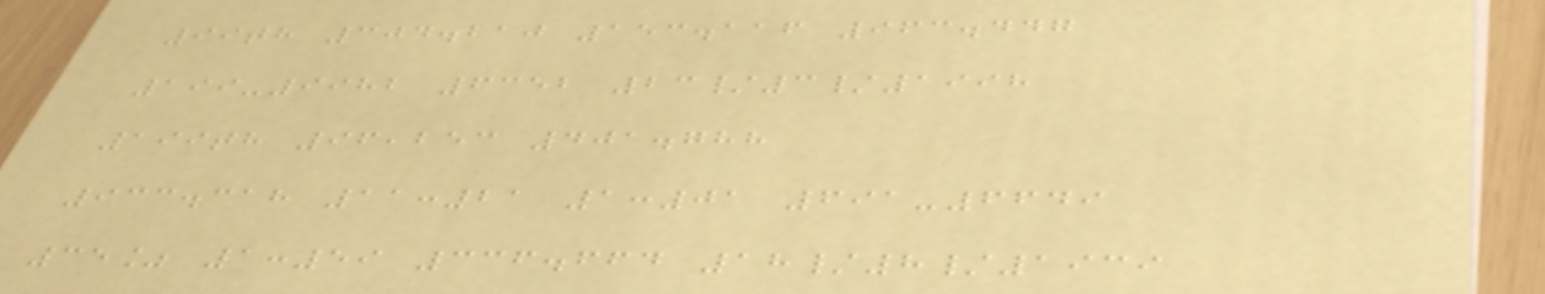99th 304.210 153.116 963.447
199-9982 6352 23/3/1998
199th 96,253 401.788
933.318 11:21 1:01 691-6649
35% 1:59 336.664 18/8/1939
